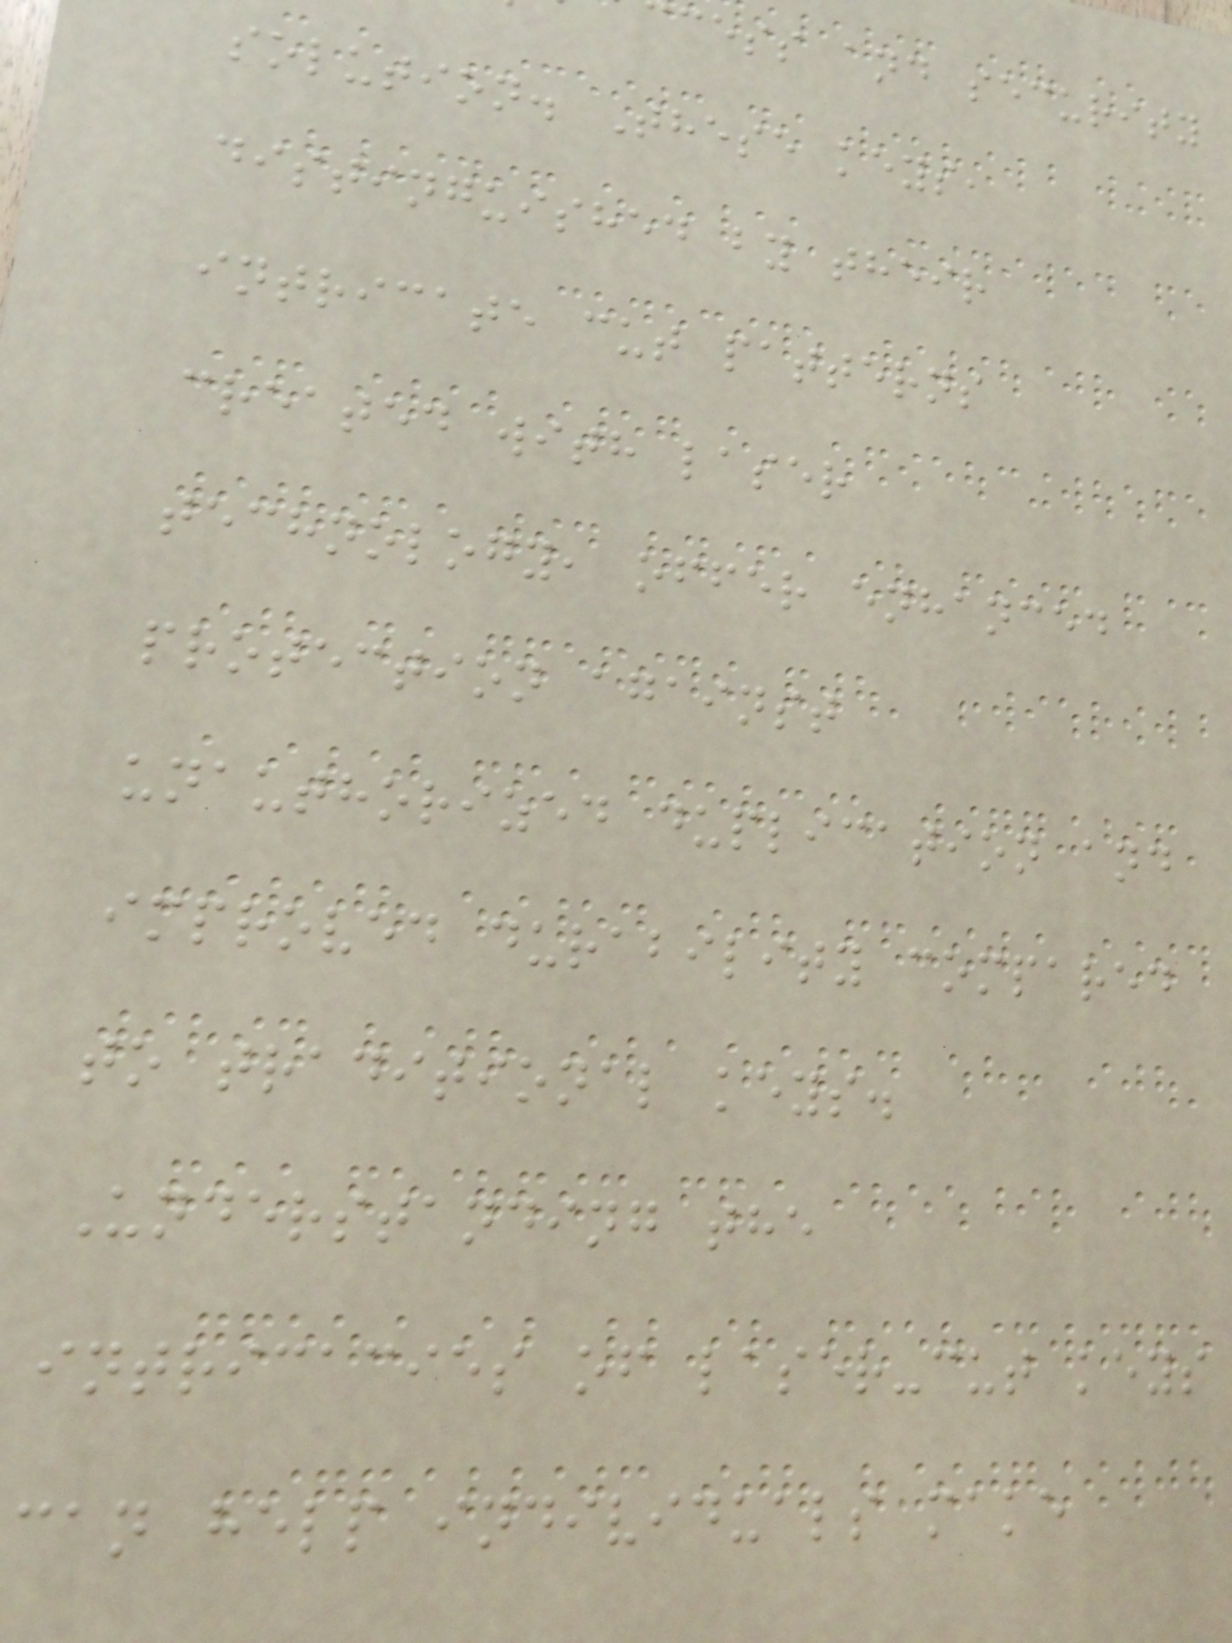cess and security
solution. These keys,
distinguished by their
intricate cut patterns
created with laser
technology, offer enhanced
protection against
unauthorized duplication and
improved durability compared
to traditional keys.
Understanding the
intricacies of laser-cut keys
can help individuals make
